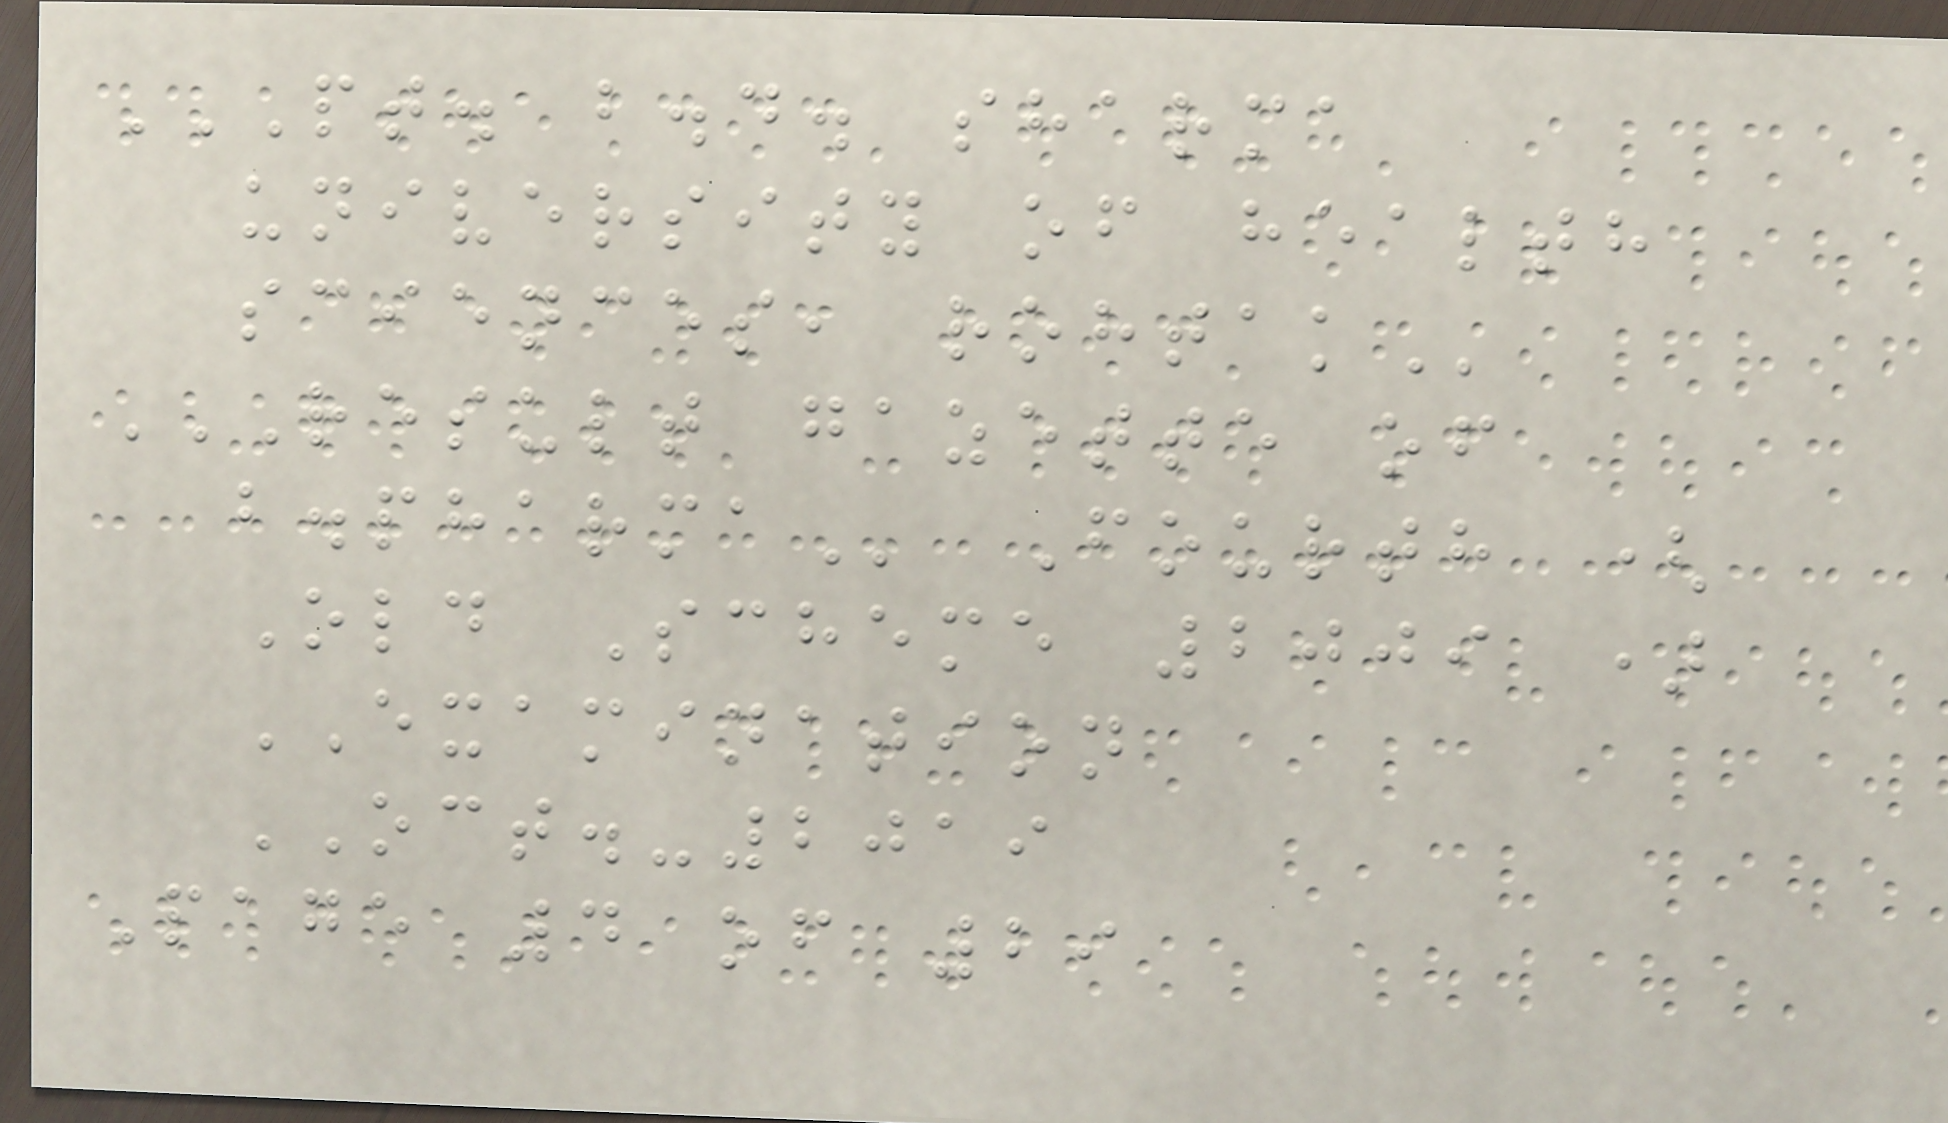PT. B.D. SHARMA
UNIVERSITY OF HEALTH
SCIENCES, ROHTAK
RESULT GAZETTE OF
B.PHARMA Fourth (
Old Scheme 2009 )
EXAMINATION
OCT.-2019
Page 4 of 29
